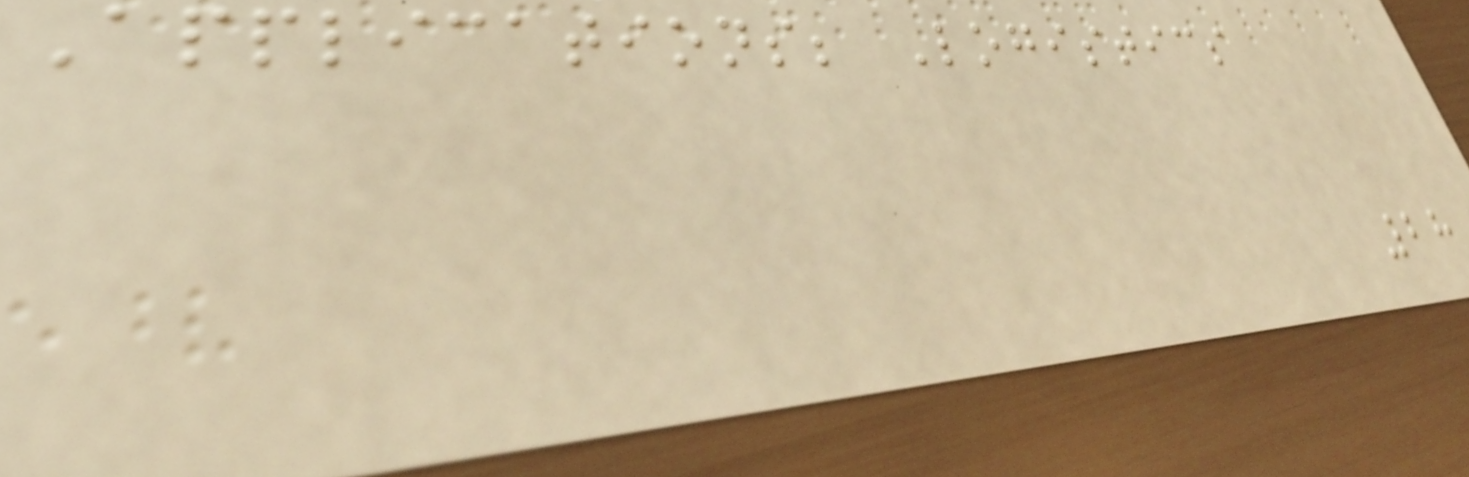Applications; Logistics
28
